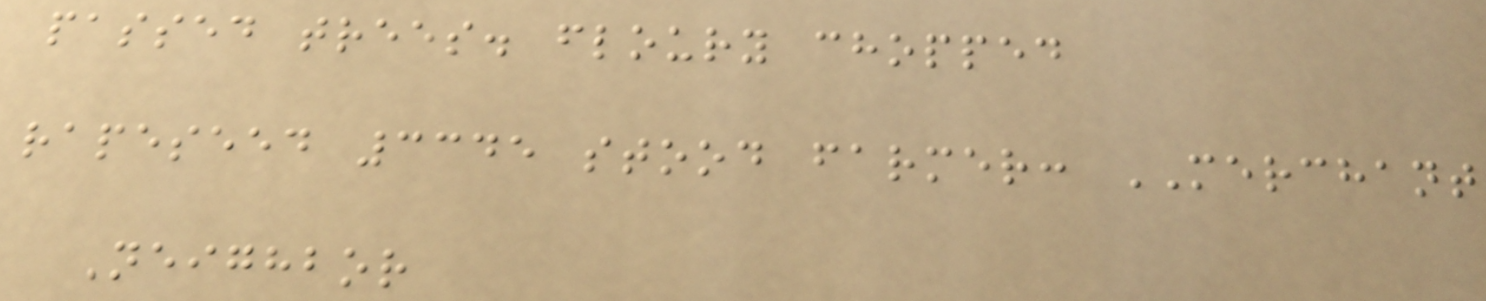passed trees. floury chopped
rapeseed 3345 stood farmer: MERCHANT
Neighbor
